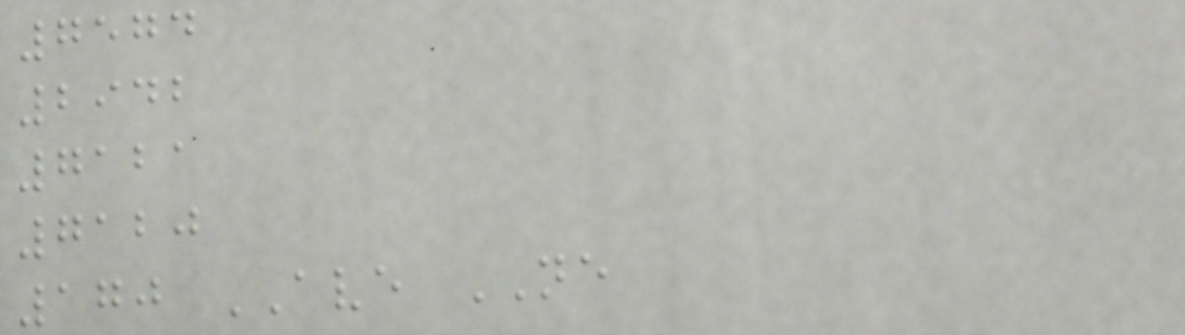7574
2942
7121
7120
170 AVE NE
